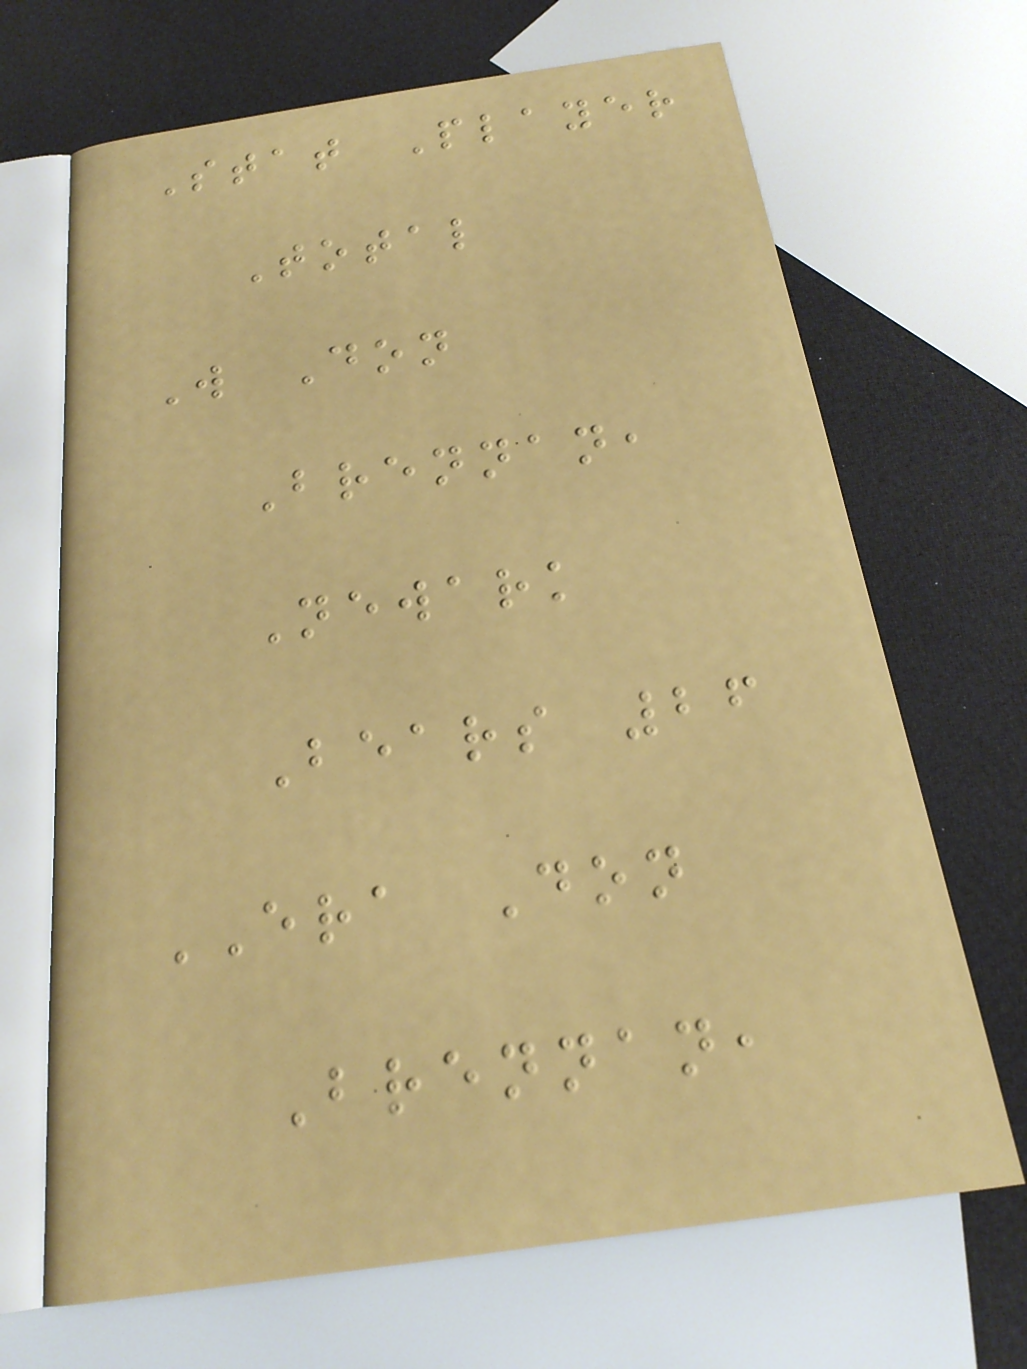Stat Player
Total
W Don
Brennan,
Newark
Bears 26
ERA Don
Brennan,
